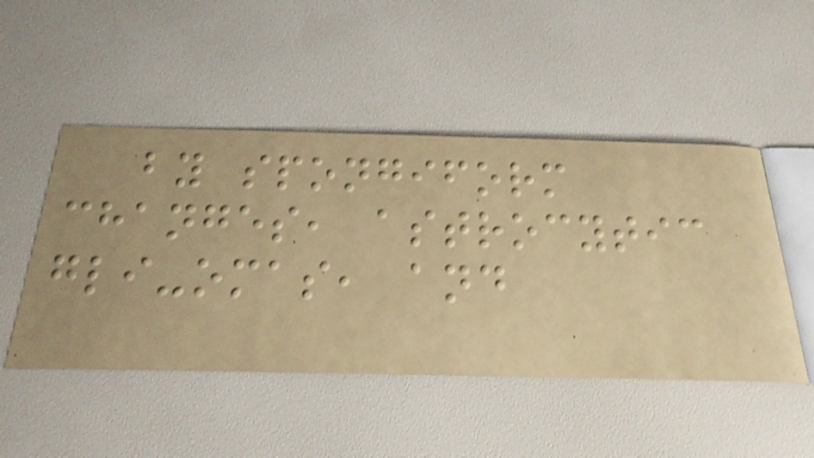by spongiform
changes, astrocytic
gli-omas, and
